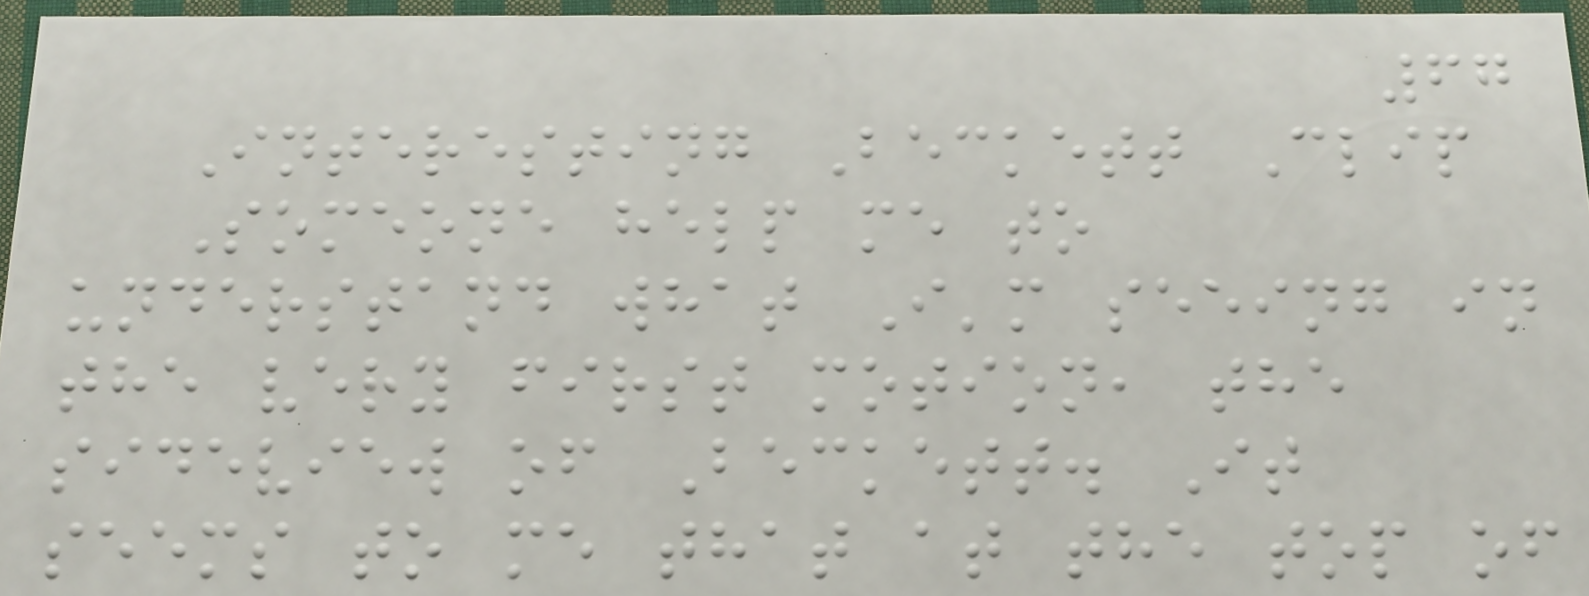67
Interesting Beckett Clip
Someone help me to
understand what I'm seeing in
the very first motion, the
sideview of Beckett. It
seems to me that at the top of
